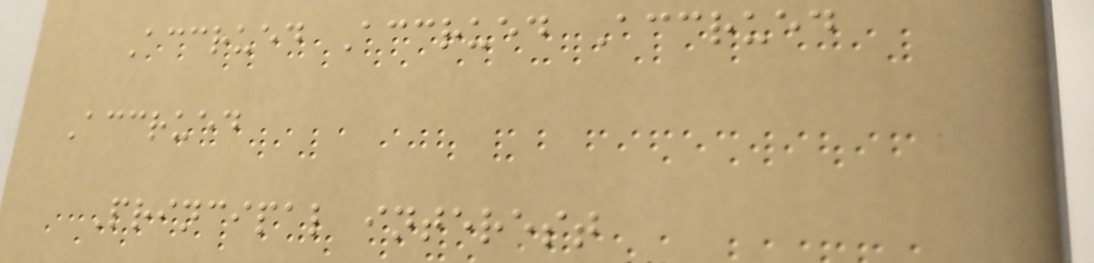Accrued Accrued Accrued
Accrued
Principal interest
